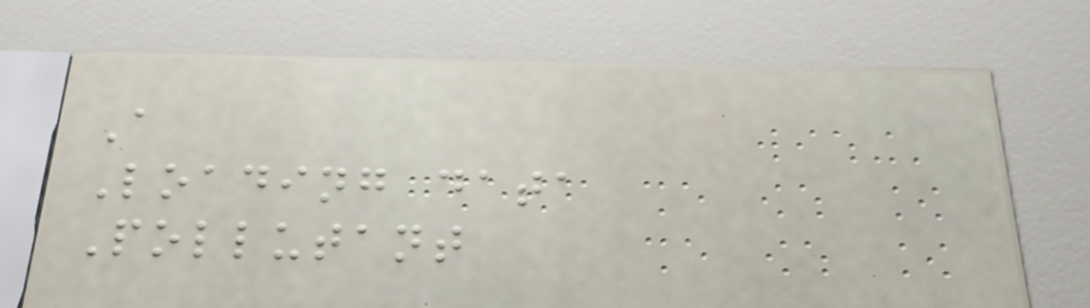A
Loading data
Pollutant
